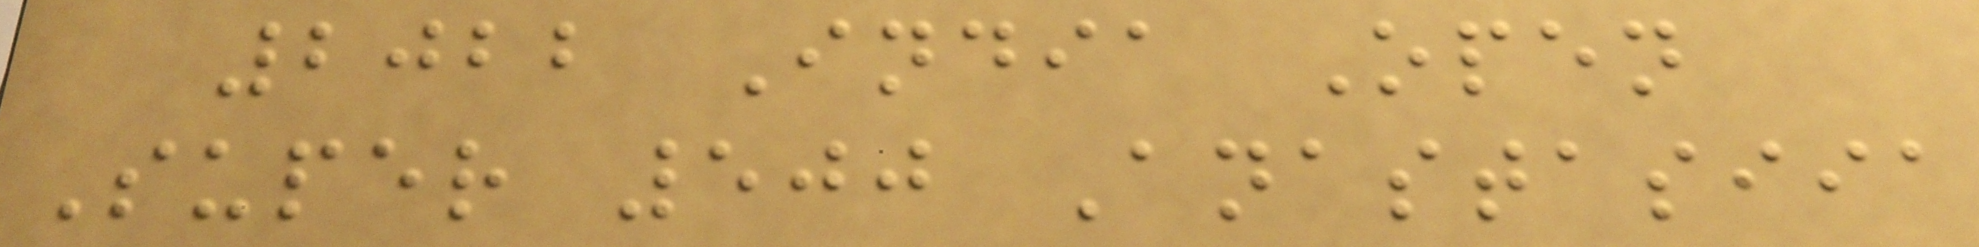2022 India Open
Super 500 Anastasiia
